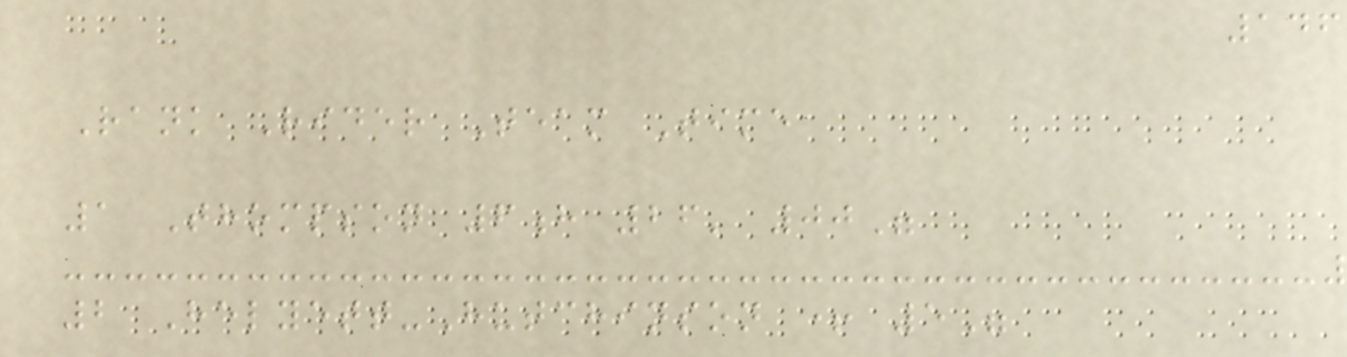146
Rank Rider Team Time
1 Thompson 6h 26' 00"
2 Helyett-Hutchinson + 5"
